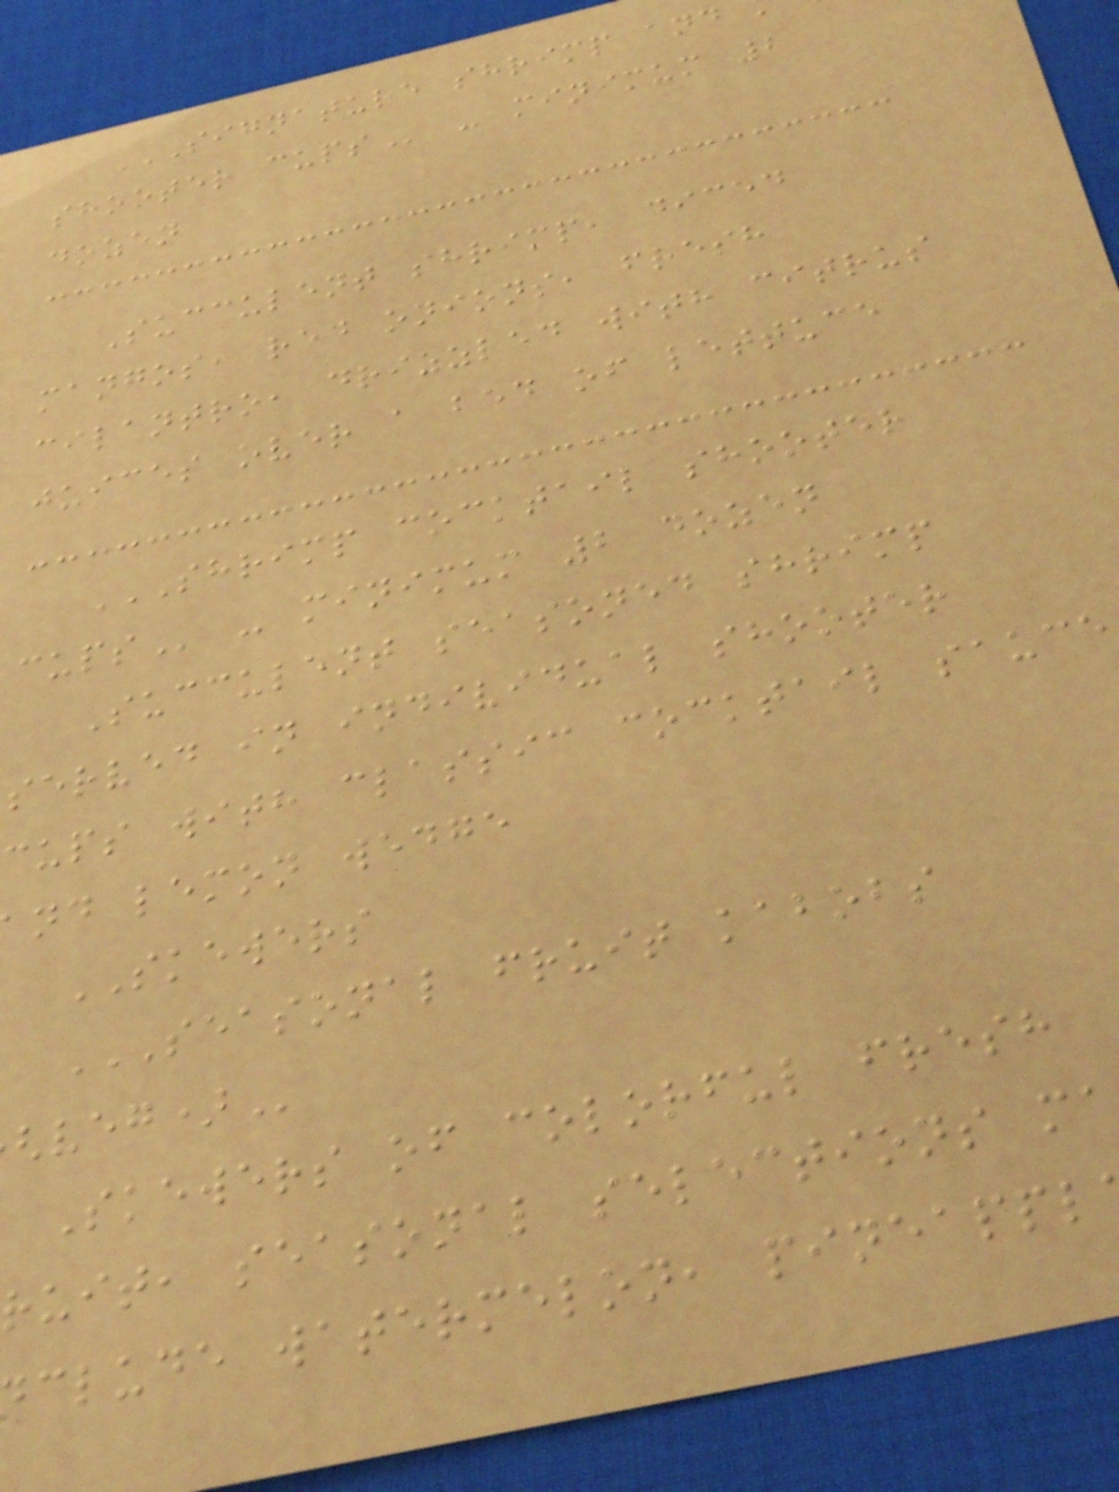shooter
dozen
Succulent shrimp, diced
mangos, red onions, fresh
cilantro, drizzled with citrus
juices over a bed of lettuce
SHRIMP COCKTAIL SHOOTER
- minimum 2 dozen
Succulent seasoned shrimp
served in individual shooter
cups with classic cocktail sauce
nd lemon wedge
SKEWERS
SEASONAL FRUIT KABOBS
Skewers of colorful fresh
ruit, seasonal selections ma
clude watermelon, pineappl
